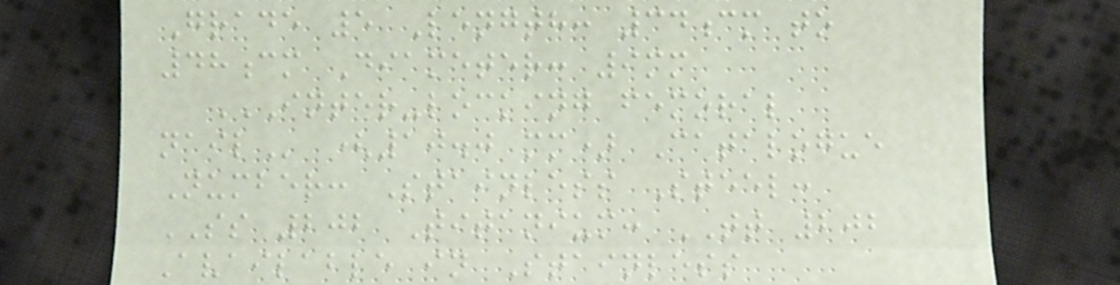Grade 5 Length: 34cm to
48cm Diameter: 9mm
INTER-LOCKING FEMORAL
NAIL (10.0 mm) Catalogue
Number: Stainless Steel:
SS 202 Titanium: TT 202
Available in Stainless
